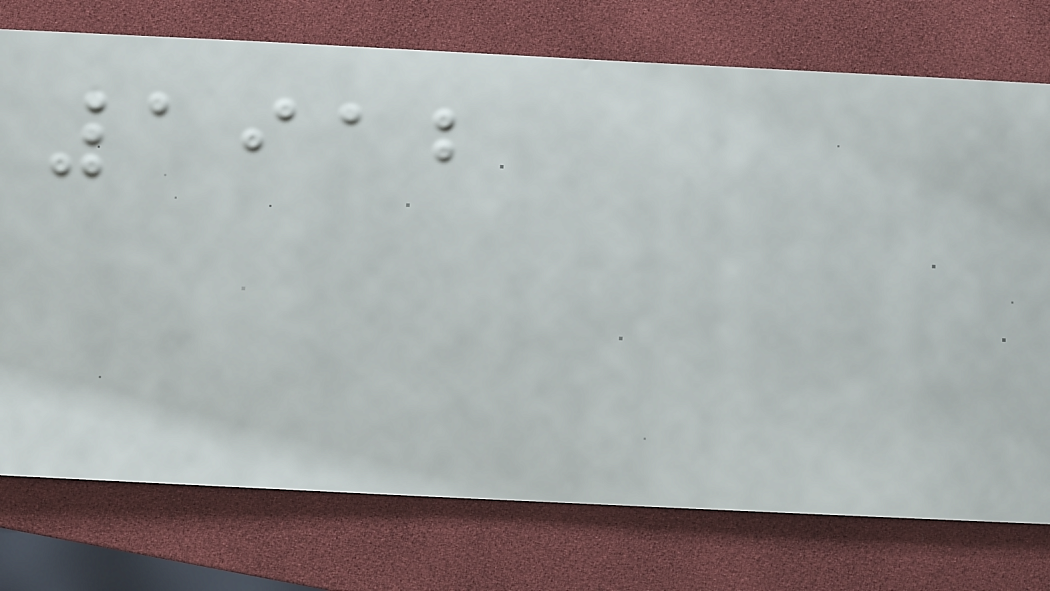1912
